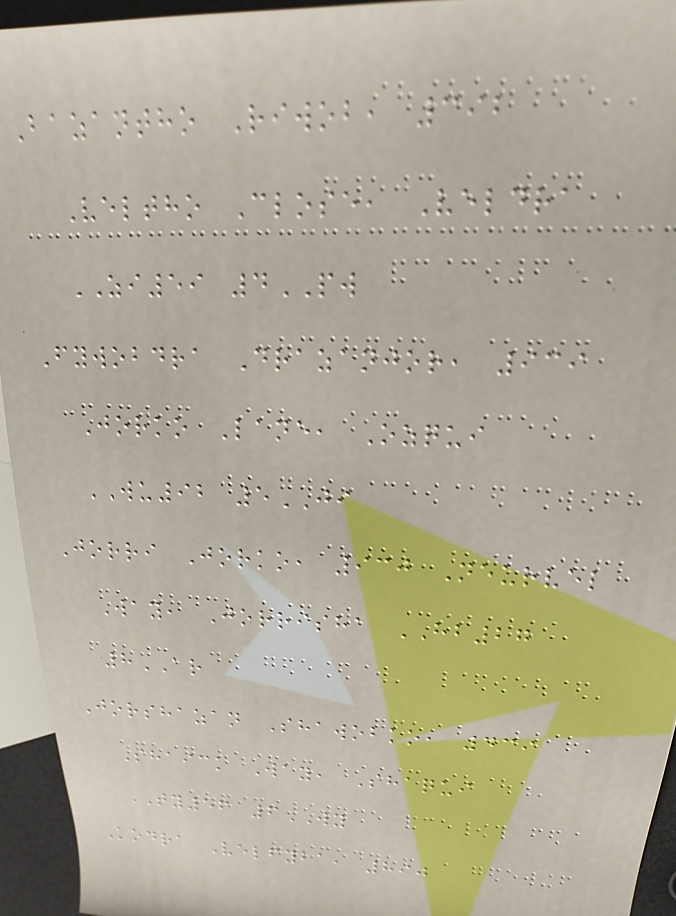Bazantho Riwob, 392
Veltho Close, Veldra
ZI59 4PW
Fywobdra Drazanjor, 939
Jorko Lane, Ozqui
WU92 5JI
Jorri Jorko, 930 Neurvel
Way, Jorrisha HB27
8AR
Jorshazan Shawobko, 439
Shaick Way, Shaqui
TY56 6WY
Kodra Velfyba, 890
